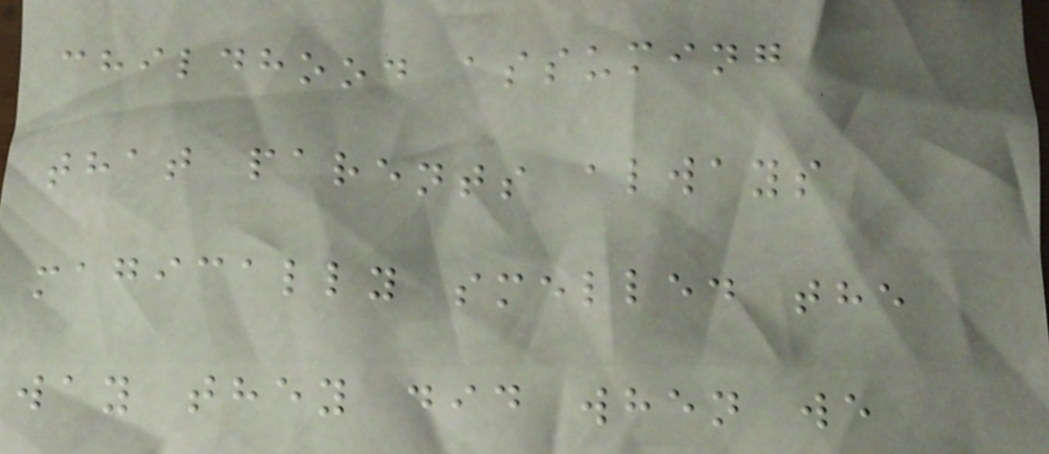childhood assuming
that parents always
magically smelled the
way they did when we
